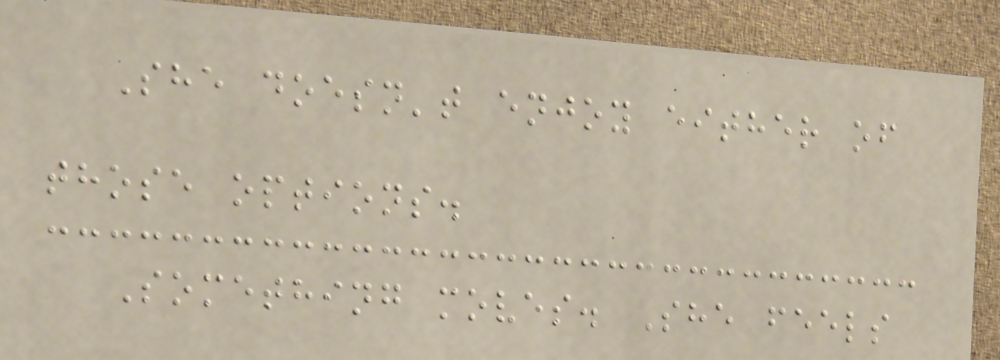She doesn't enjoy either of
those options.
Something moves. She feels
